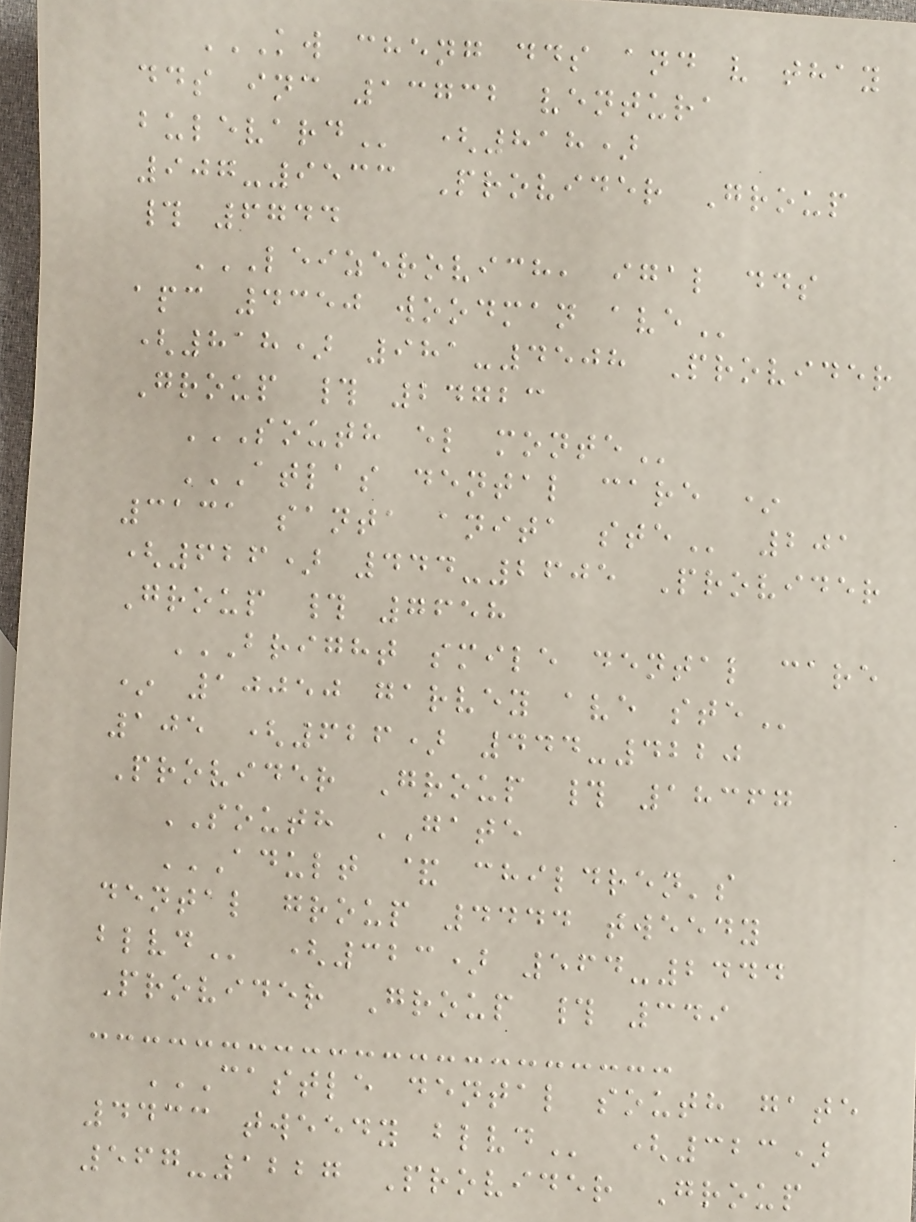KW CHENG DDS AND V THAY
DDS INC 13732 VENTURA
BULEVARD (818)
907-9533 Provider Group
# 6744
LEIZEROVICH, IGAL DDS
APC 4350 WOODMAN AVE
(818) 981-4508 Provider
Group # 24723
SOUTH EL MONTE
ATLAS DENTAL CARE *
3131 SANTA ANITA STE 201
(626) 444-2605 Provider
Group # 7658
BRIGHT SMILE DENTAL CARE
* 10050 GARVEY AVE STE
105 (626) 444-4220
Provider Group # 18367
SOUTH GATE
ADULT & CHILDREN'S
DENTAL GROUP 4444 TWEEDY
BLVD (323) 564-2444
Provider Group # 349
CASTLE DENTAL SOUTH GATE
4433 TWEEDY BLVD (323)
567-1227 Provider Group
